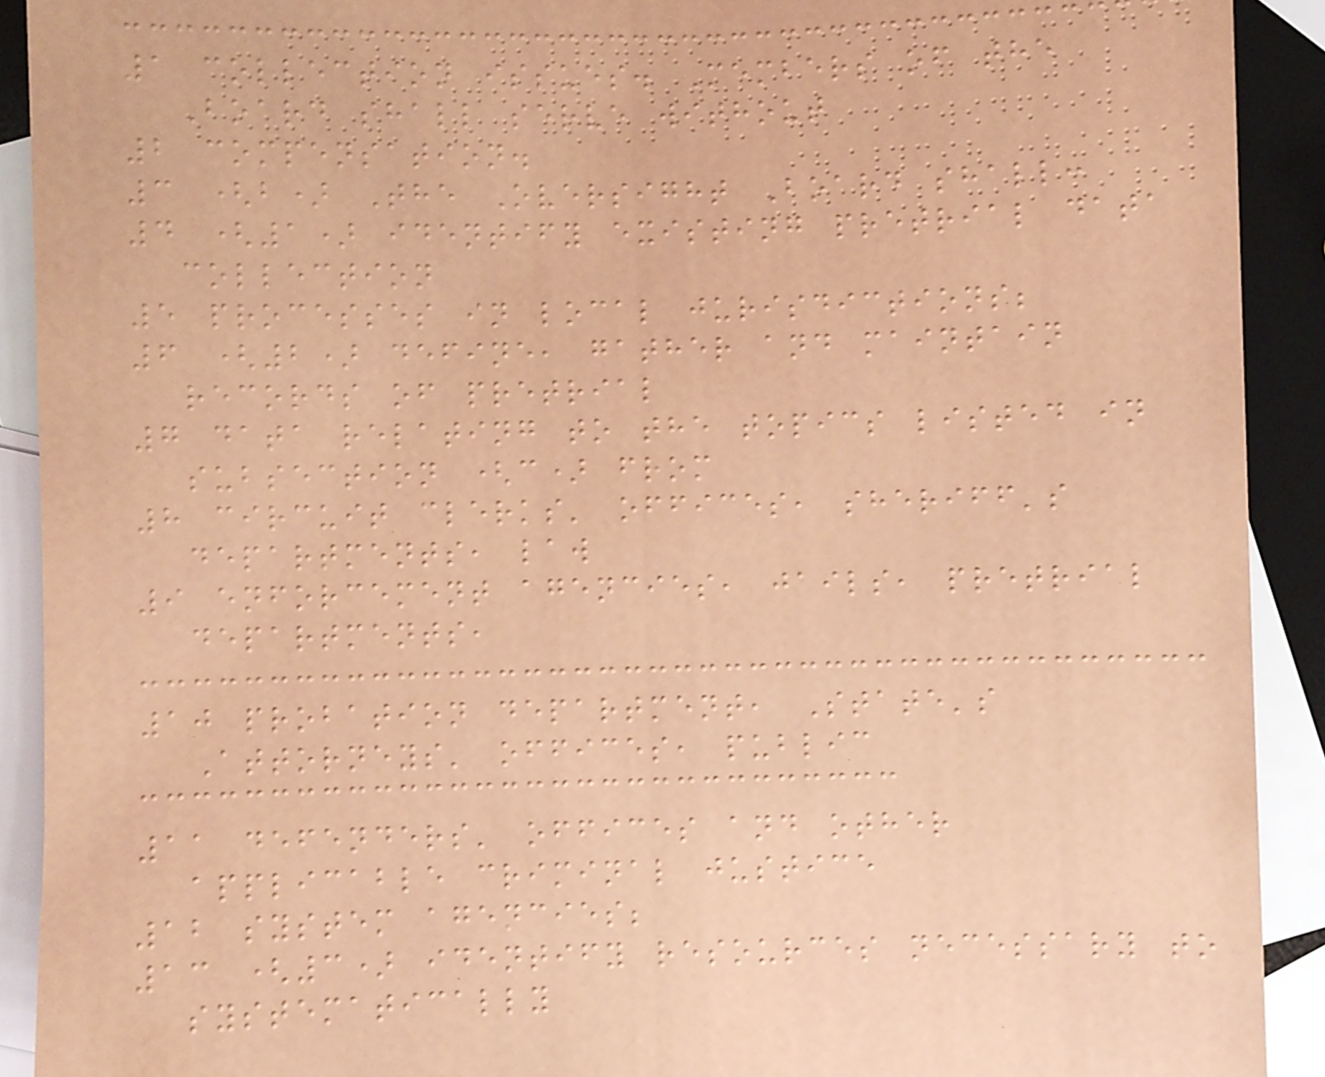1 collection issues. Members of the
Board shall serve without
2 compensation.
3 (b) The Oversight Board shall:
4 (1) identify existing pretrial data
collection
5 processes in local jurisdictions;
6 (2) define, gather and maintain
records of pretrial
7 data relating to the topics listed in
subsection (c) from
8 circuit clerks' offices, sheriff's
departments, law
9 enforcement agencies, jails, pretrial
departments,
10 probation department, State's
Attorneys' offices, public
11 defenders' offices and other
applicable criminal justice
12 system agencies;
13 (3) identify resources necessary to
systematically
